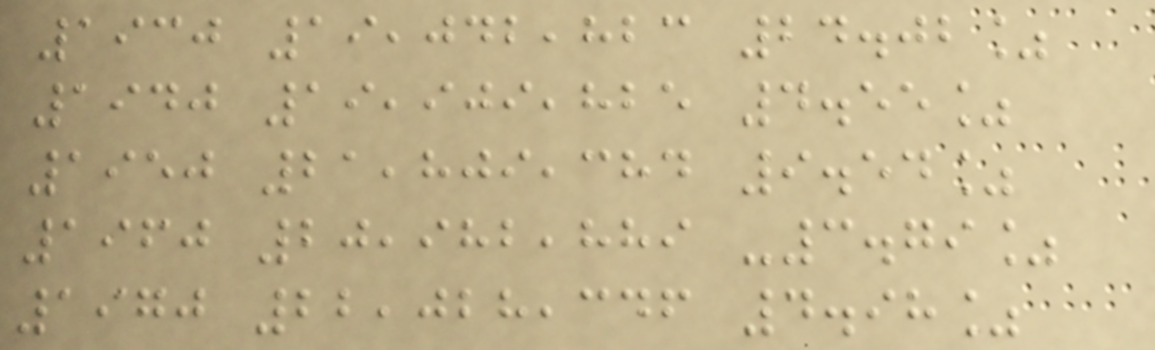1930 19,042,823 24.02%
1940 19,909,825 4.55%
1950 21,809,384 9.54%
1960 20,982,889 -3.79%
1970 22,028,346 4.98%
